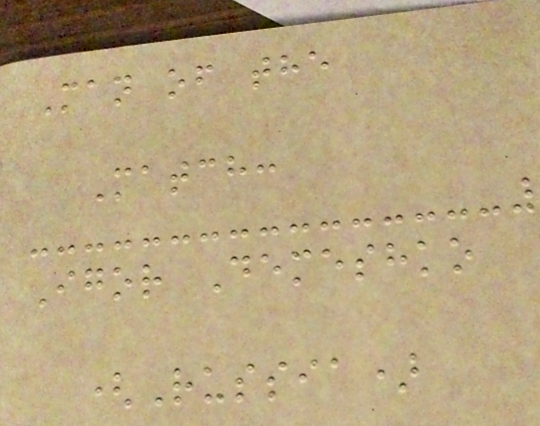Man of the
Match:
Igor Demeshko
(Russia)
